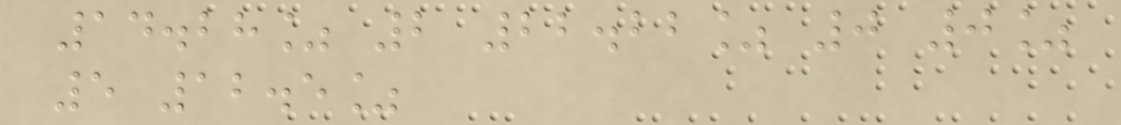14.28% 2 22.22% 0 0%
5 12.5%
